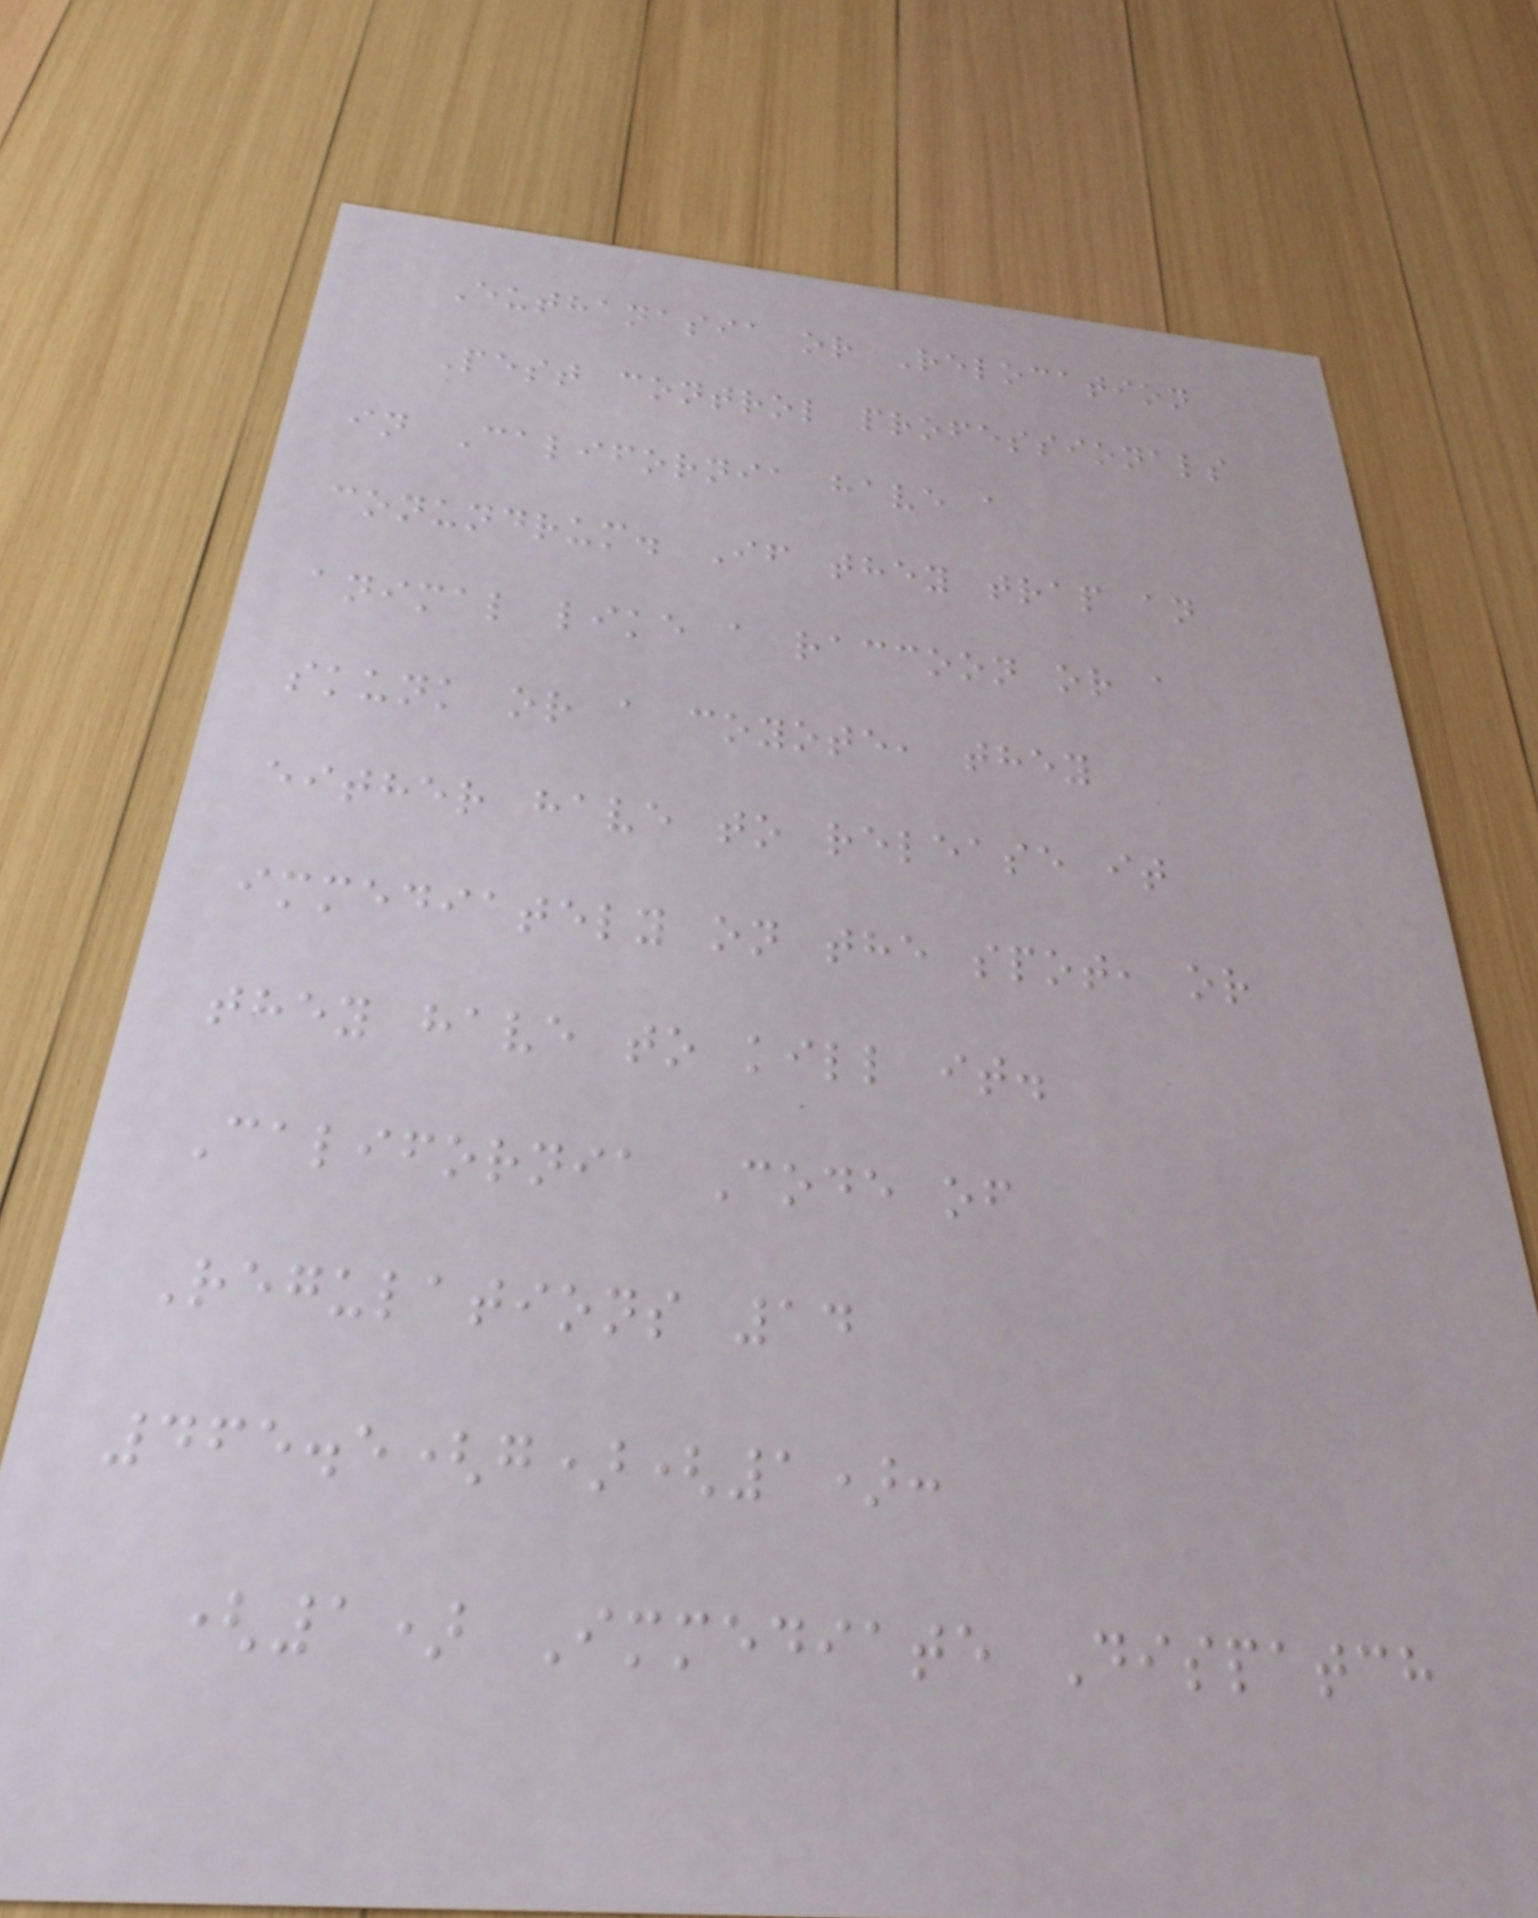Euthanasia or Relocation
Pest control professionals
in California have a
conundrum. If they trap an
animal like a raccoon or a
skunk or a coyote, they
either have to release it
immediately on the spot, or
they have to kill it.
California Code of
Regulations 14
465.5(g)(1):
(1) Immediate Dispatch
